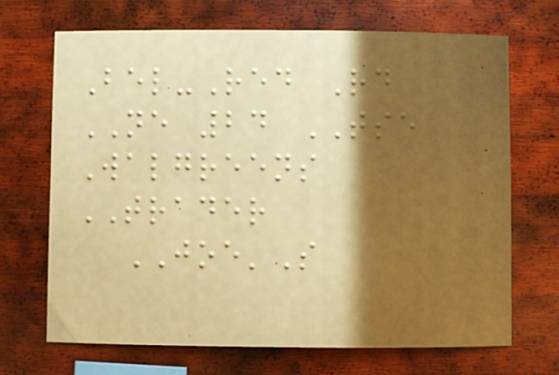Bel-Red Rd
NE 24 TSE
Walgreens
TRADER
JOE'S
